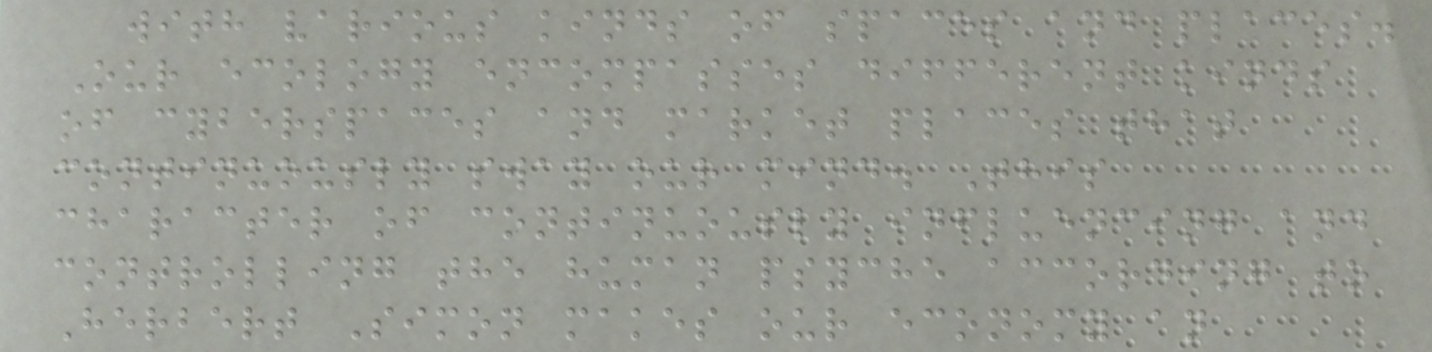with various kinds of spaces and places.
Our ecology encompasses different kinds
of cyberspaces and market places that
continuously sway our mind. This
character of continuously influencing and
controlling the human psyche according to
Herbert Simon makes our economy an
